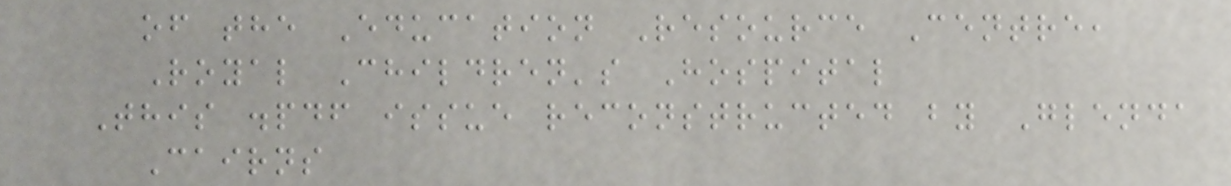of the Education Resource Centre,
Royal Children's Hospital
This .pdf issue reconstructed by Glenda
Cairns
